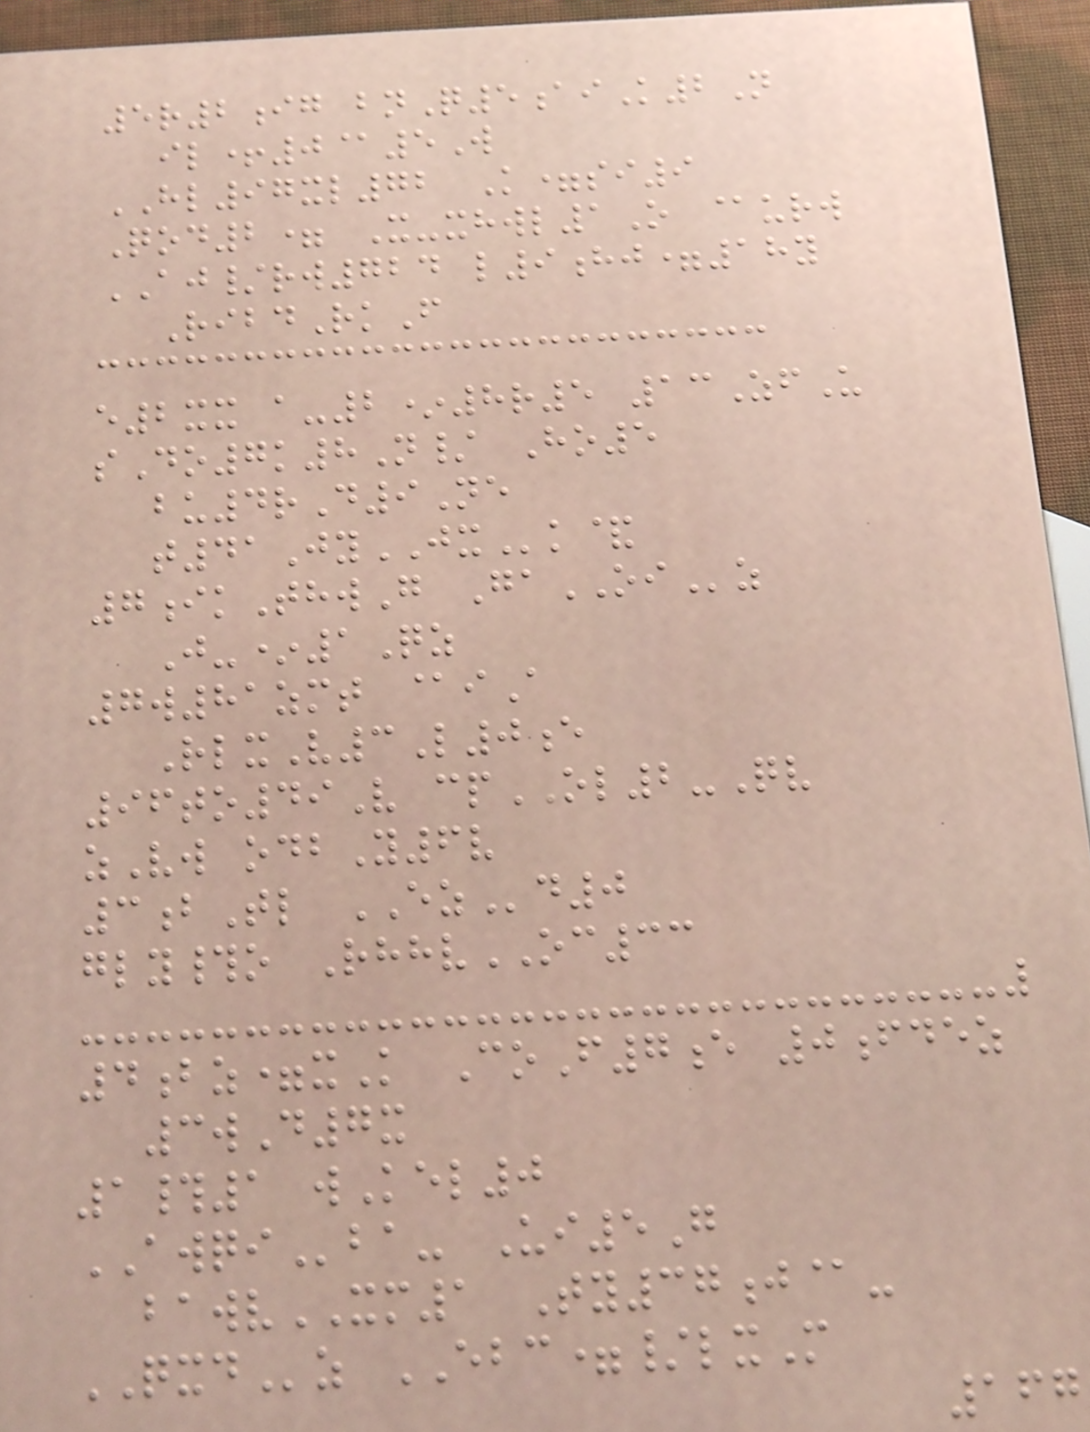5r2ig bnQ5aiK2N
il+0@5W
HL97xl72 K=si9
Qod2= X-xhwl1O @urw
AJ/rw724 l9hj=18y
RibdRkF
e2xx a-2*8r5 13ZfU
sDo7k8N/ Ho5
bu4rD9Ne
t41JyJXk&
7ikThwG GaOIz
J-*1Qz
7w81zmt @iA
RlxV3L0e
96to49V cpOL2-Qv
zVw odbY6v
3bTl EZd0
gly#o RhhvOC33
4bz=xK CoF7e 0fdez
3wD7x
1#1 wKel0
AWQIba- Ui5G
bawvXM1 Ty37j@-
QXDz EBC=/lxM
167
